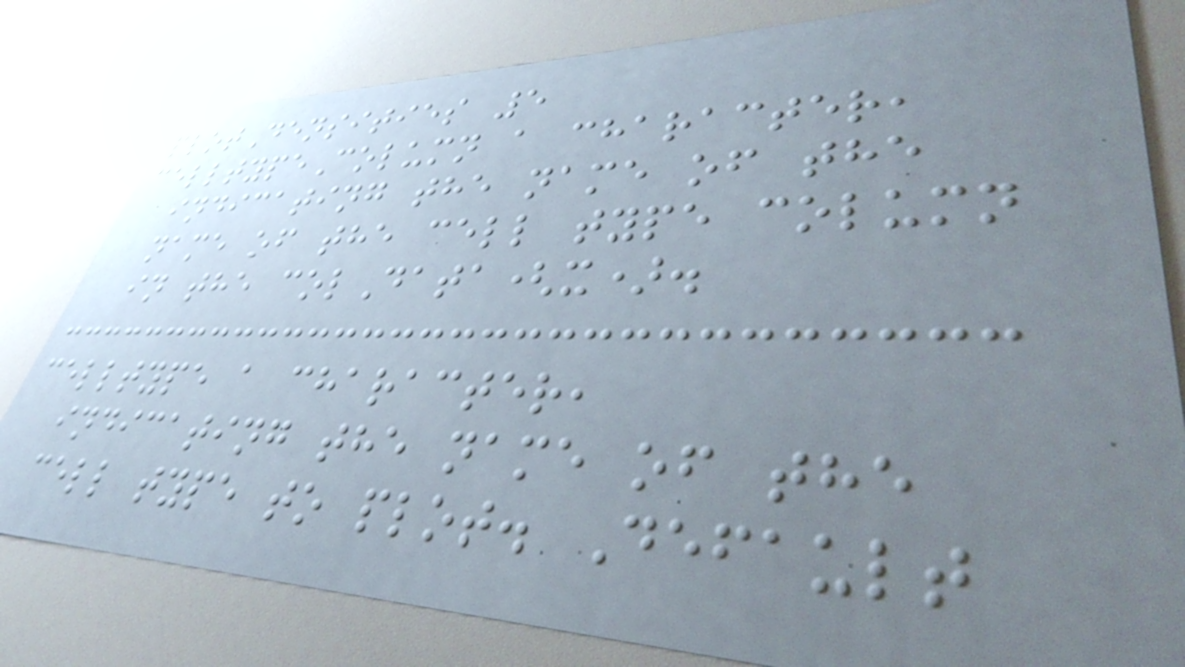plotDensities 5
celltypeColumn a character,
indicating the name of the
name of the cell type column
in the colData(x).
celltype a character,
indicating the name of the
cell type to plot. Default
